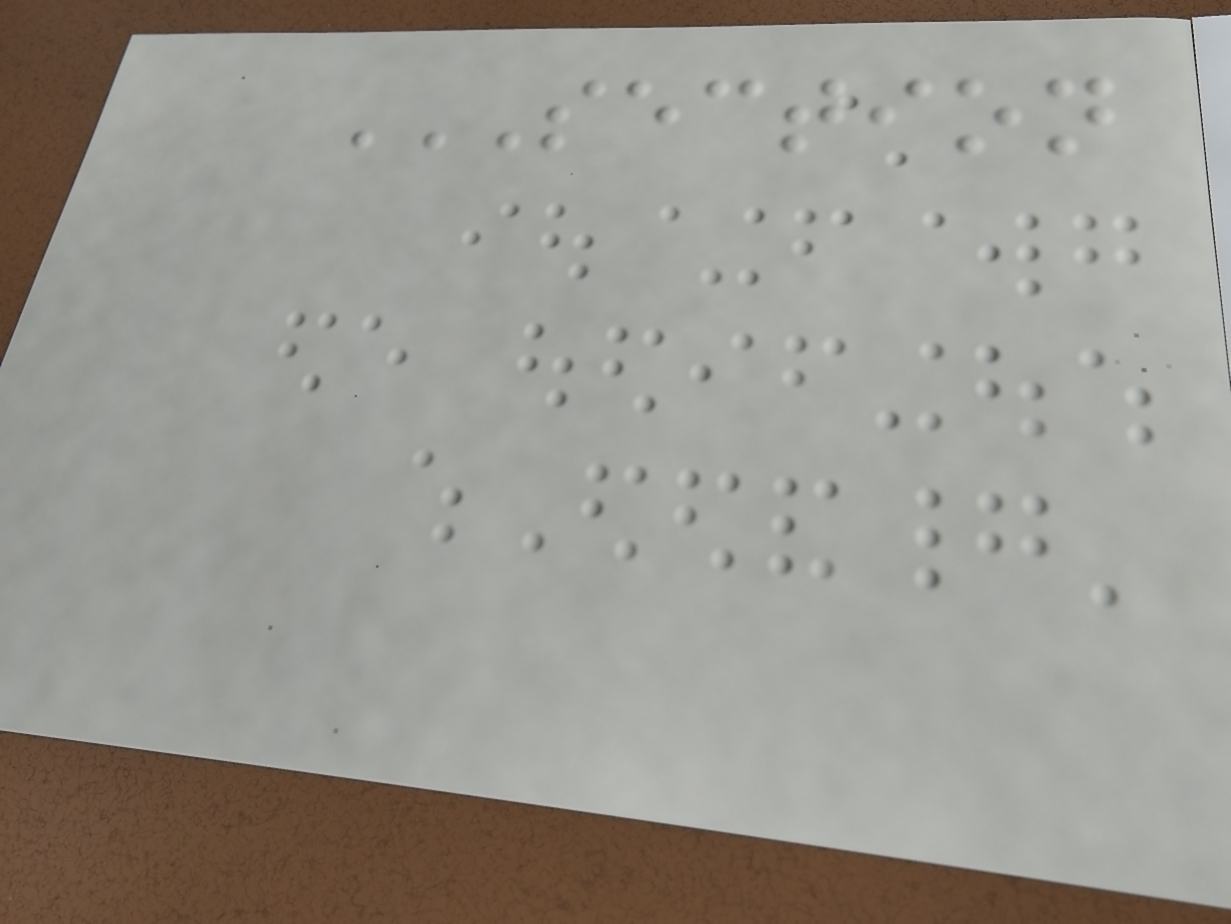SECTION
